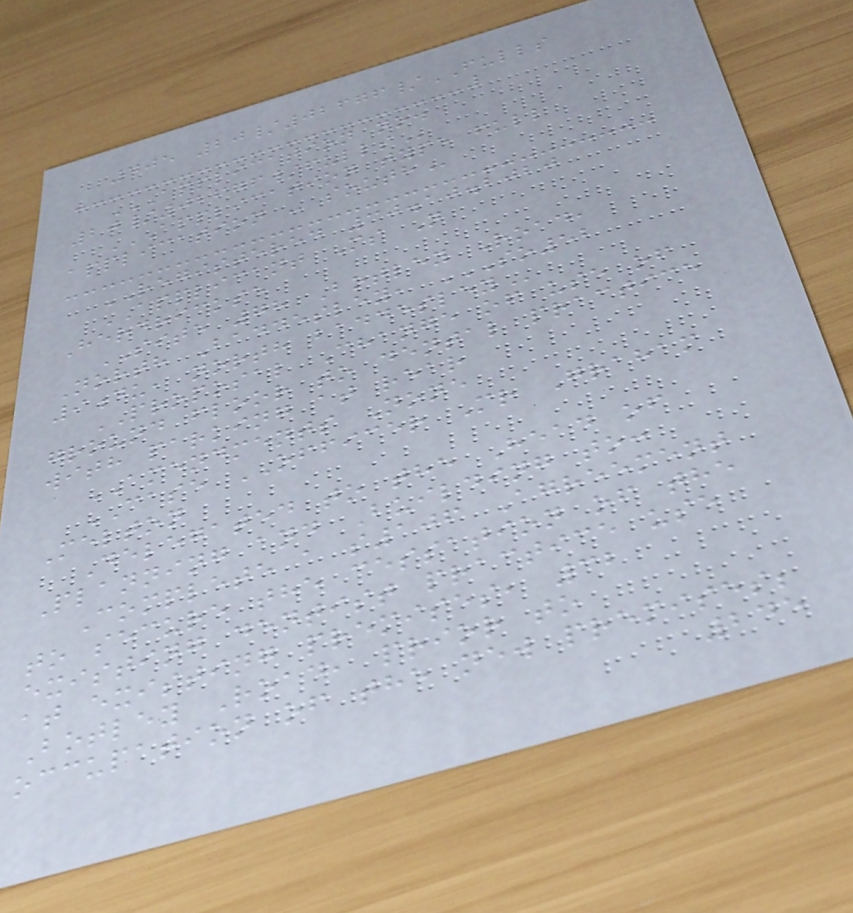405 20/02676/FULLS
APPLICATION NO.
20/02676/FULLS
APPLICATION TYPE FULL
APPLICATION - SOUTH
REGISTERED 30.10.2020
APPLICANT Ms N
Herdrickse
SITE 78 Botley Road,
North Baddesley, SO52
9DU, NORTH BADDESLEY
PROPOSAL Change of use of
ground floor to dental practice
with parking at rear
AMENDMENTS None
CASE OFFICER Mr Graham
Melton
Delegated to the Head of
Planning and Building to:
Complete a s106 Agreement
to secure the cessation of the
existing dentist practice use
at existing premises, 32
Botley Road, prior to
occupation of the new premises;
245
